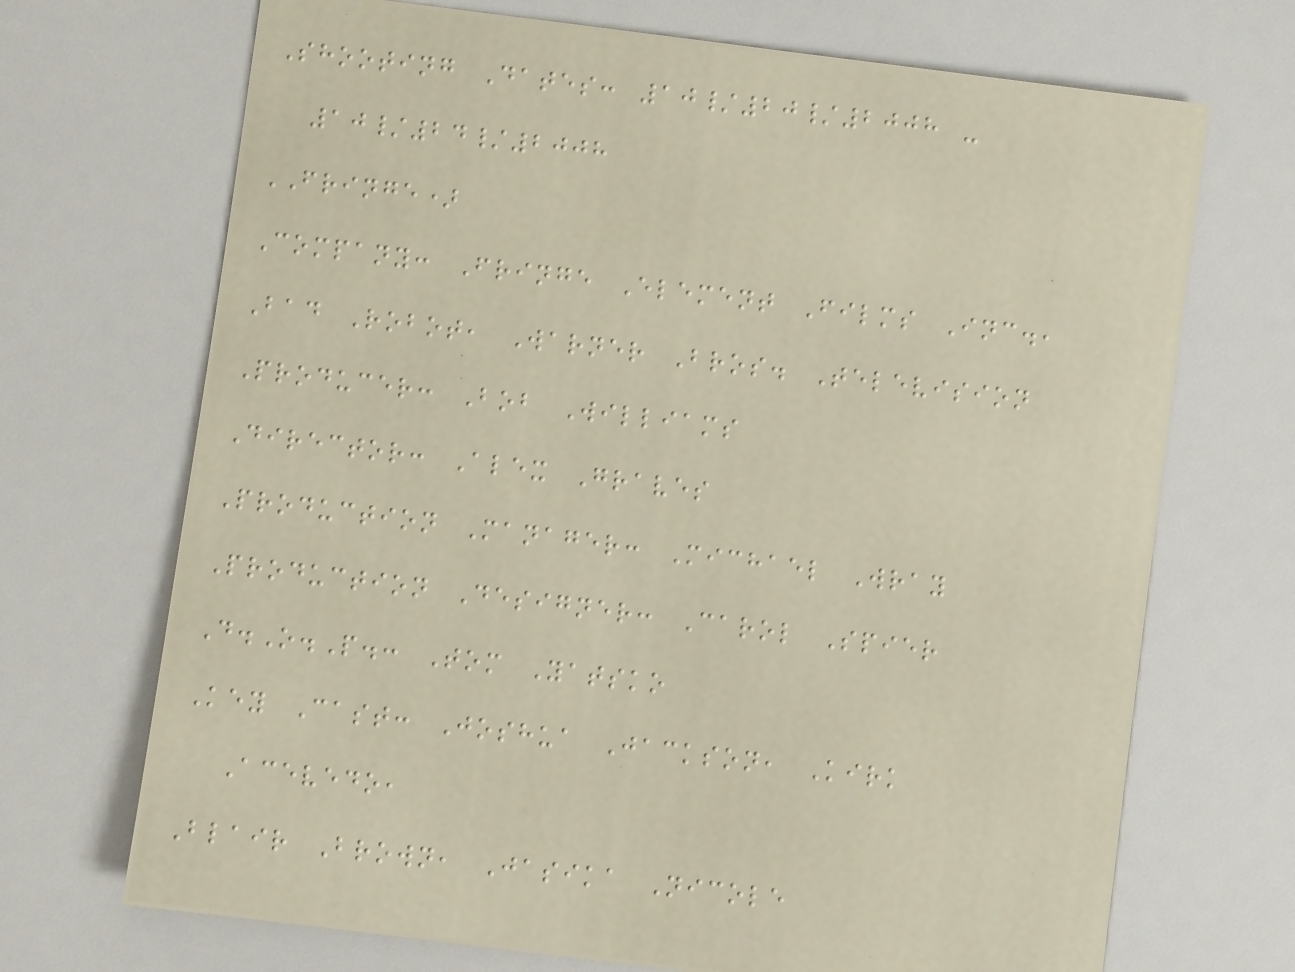Shooting Dates: 10/20/2008 -
10/24/2008
FRINGE)
Company: Fringe Element Films Inc.,
Bad Robot, Warner Bros. Television
Producer: Bob Williams
Director: Alex Graves
Production Manager: Michael Wray
Production Designer: Carol Spier
D.O.P.: Tom Yatsko
Key Cast: Joshua Jackson, Kirk
Acevedo,
Blair Brown, Jasika Nicole
